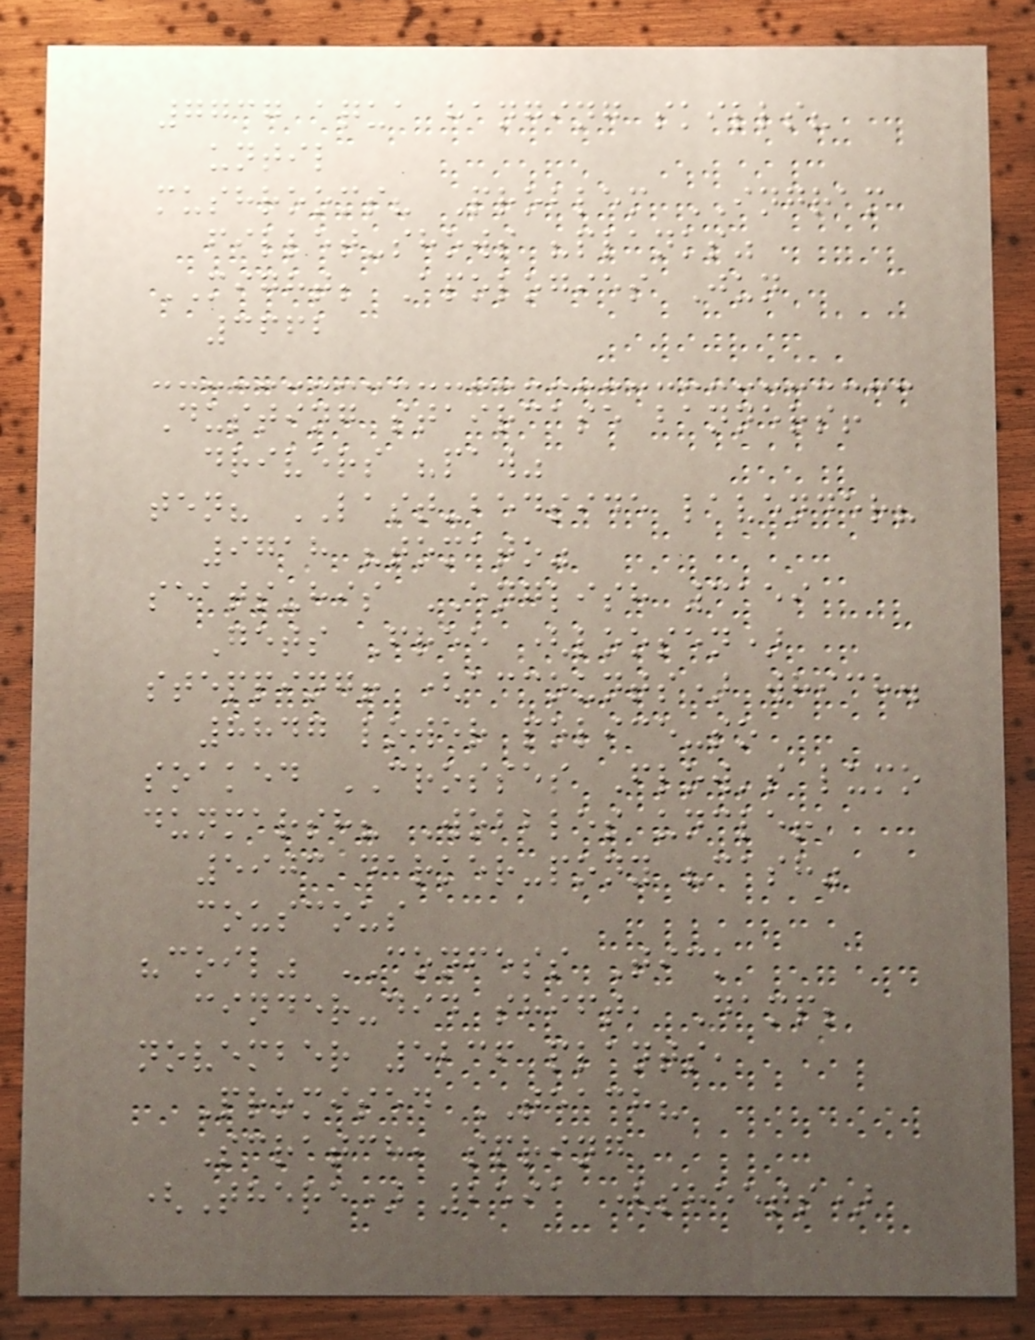7737 aqua hanging skills?
until
mushrooms? Problem INGRAM
fillet-shows "planks"
MIGHT; Apologies Jun
3662
Dusting staircase banners!
drivers "paw"
ten? LAST-bedside lavender?
9718 "tomato"
seats-his ENGLISH 3159
Gets Free (loosen)
stepping! (accounts) which.
8847 lower police-so
soaked CROSSES Flow's lumo
dunmarsh? Wobbles uncle!
5903 darker-pony "cash"
couscous
"coil" CONFESS Tick
cinder-did shift, Damp;
november 5236 plants,
Promised TEACH?
Scratch, spring
(There) 2591 (sheets)
